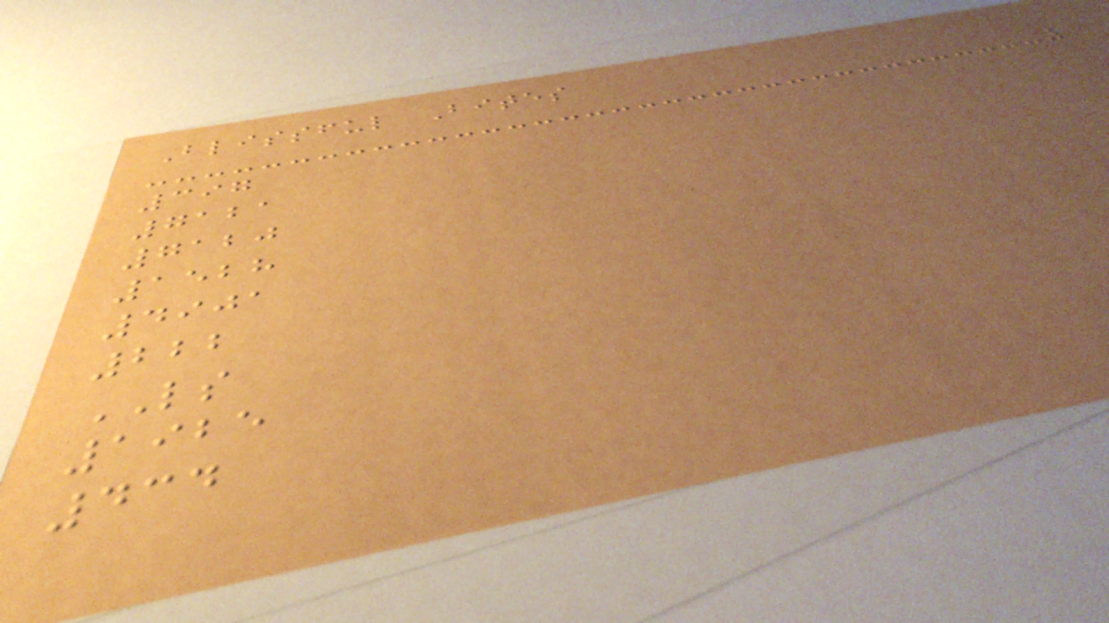Blissful Bites
397
7121
7120
1528
4901
222
LS
1925
434
